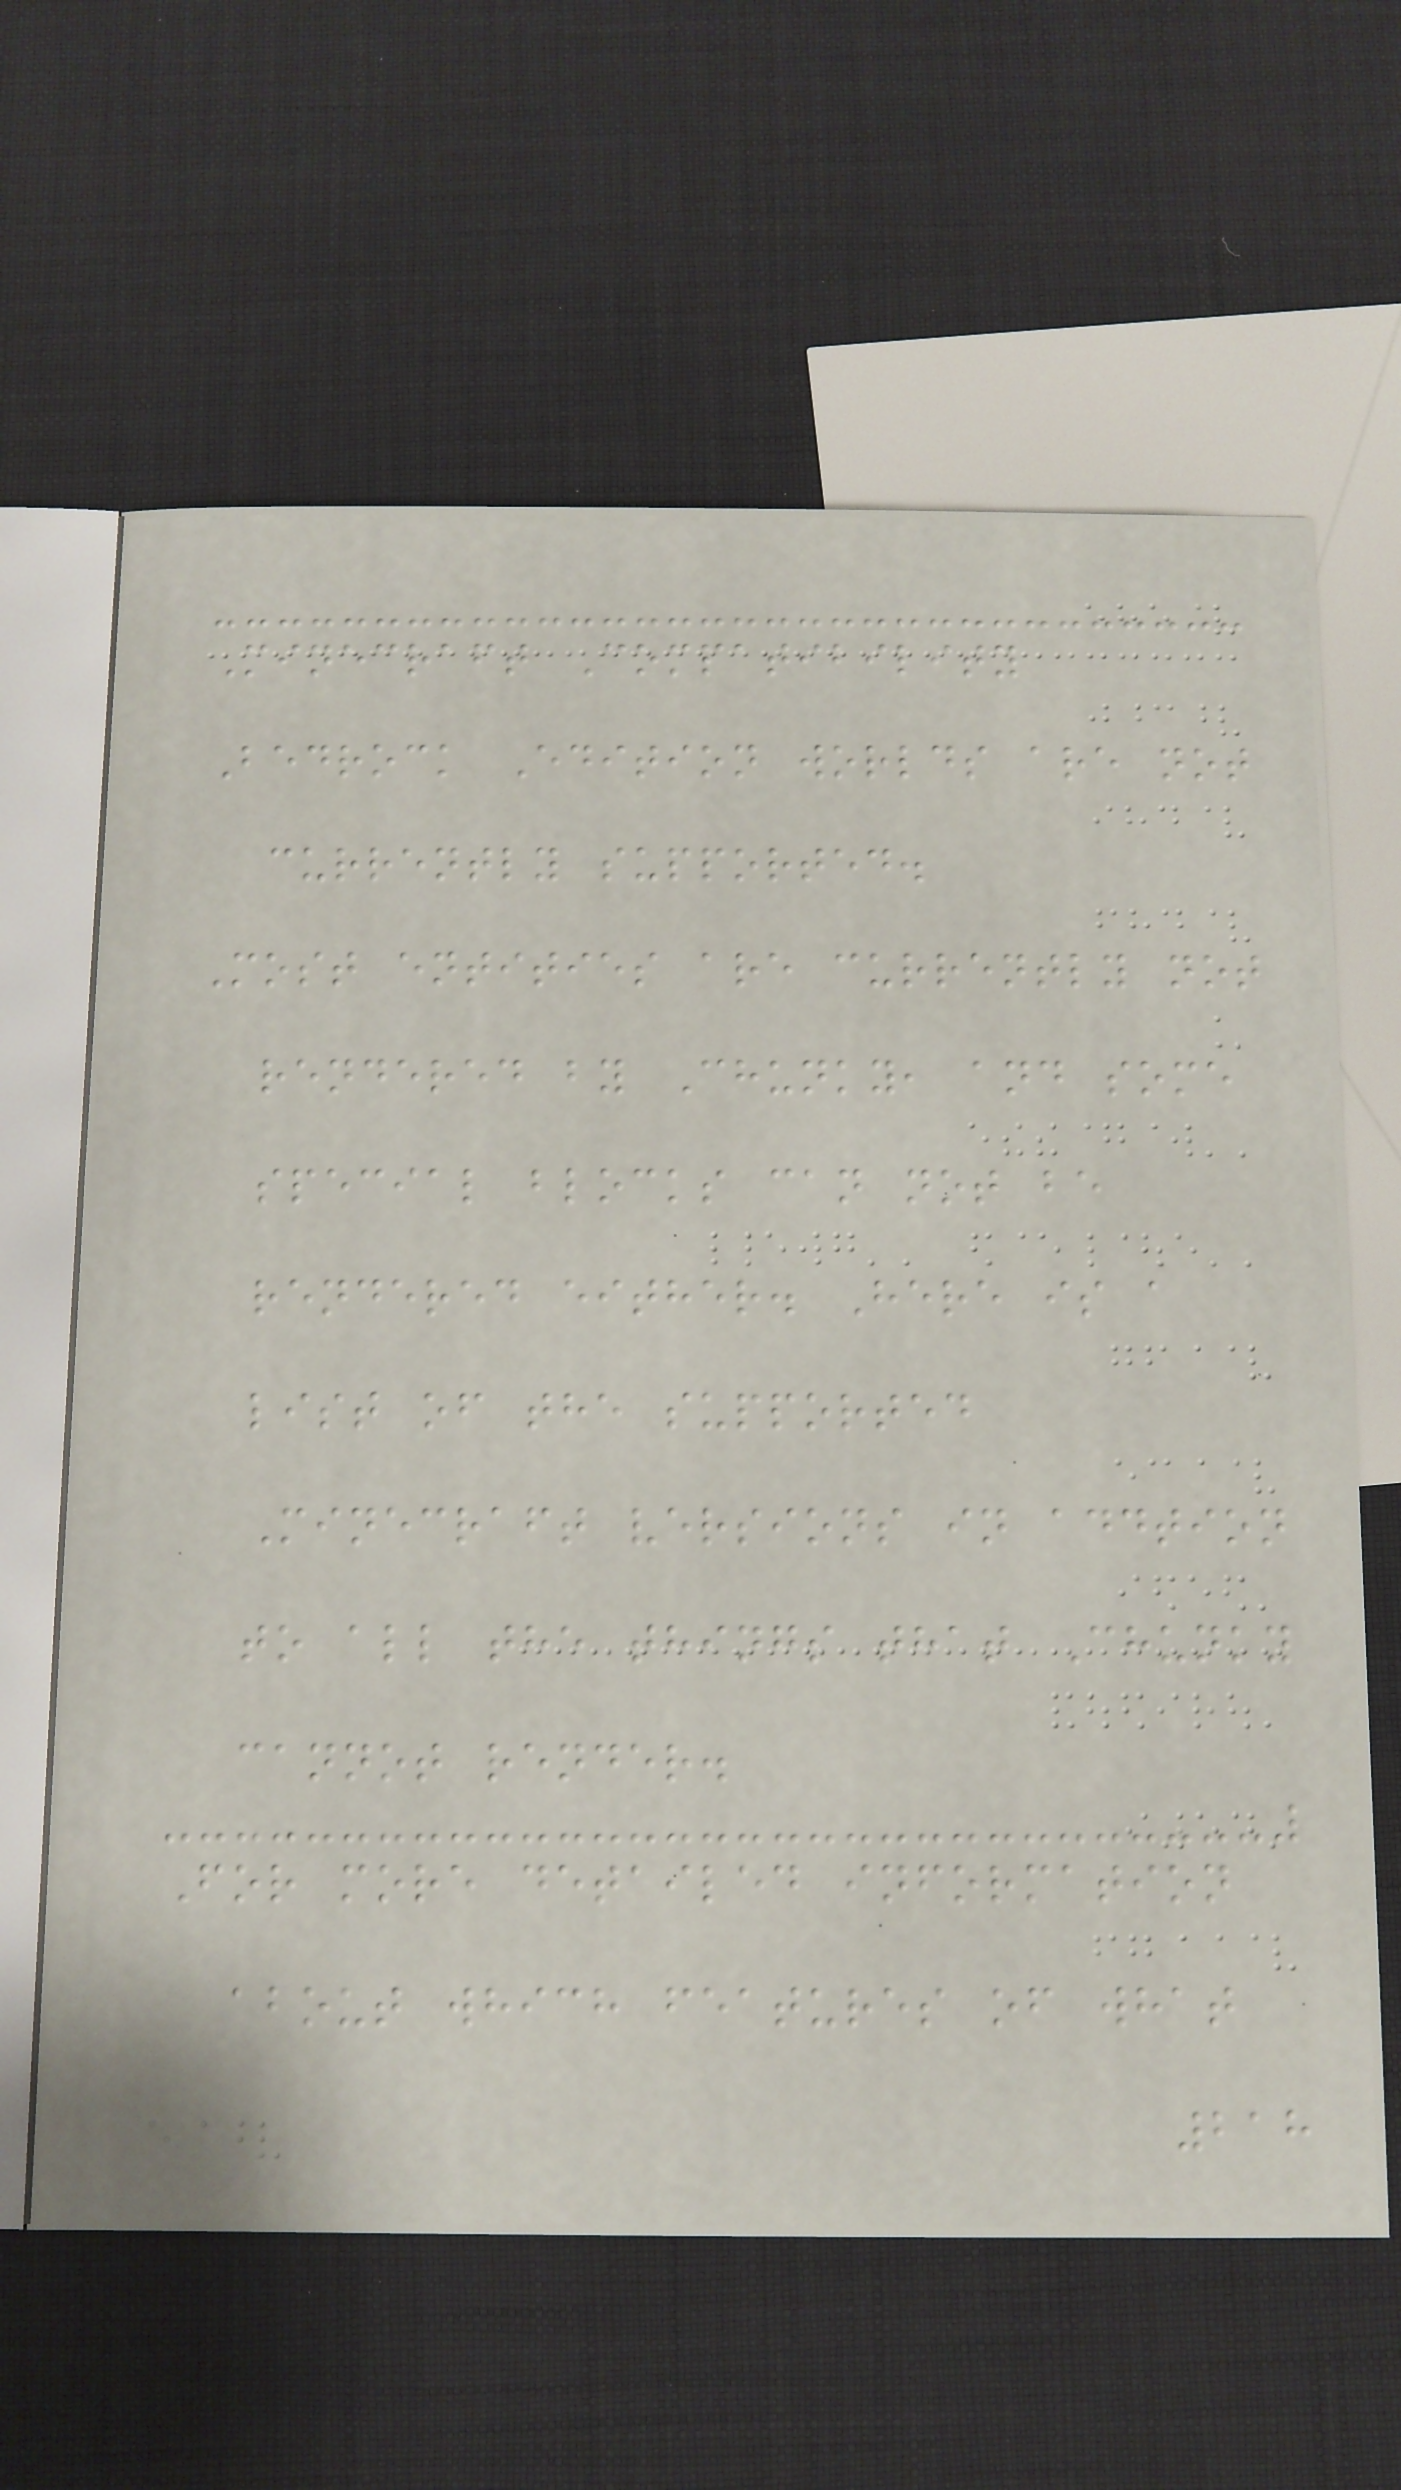Minecraft Compatibility
Bedrock Edition worlds are not
currently supported.
Most entities are currently not
rendered by Chunky, and some
special blocks can not be
rendered either. Here is a
list of the supported
Minecraft versions in addtion
to all the things that Chunky
cannot render.
For more detailed information
about which features of what
218
